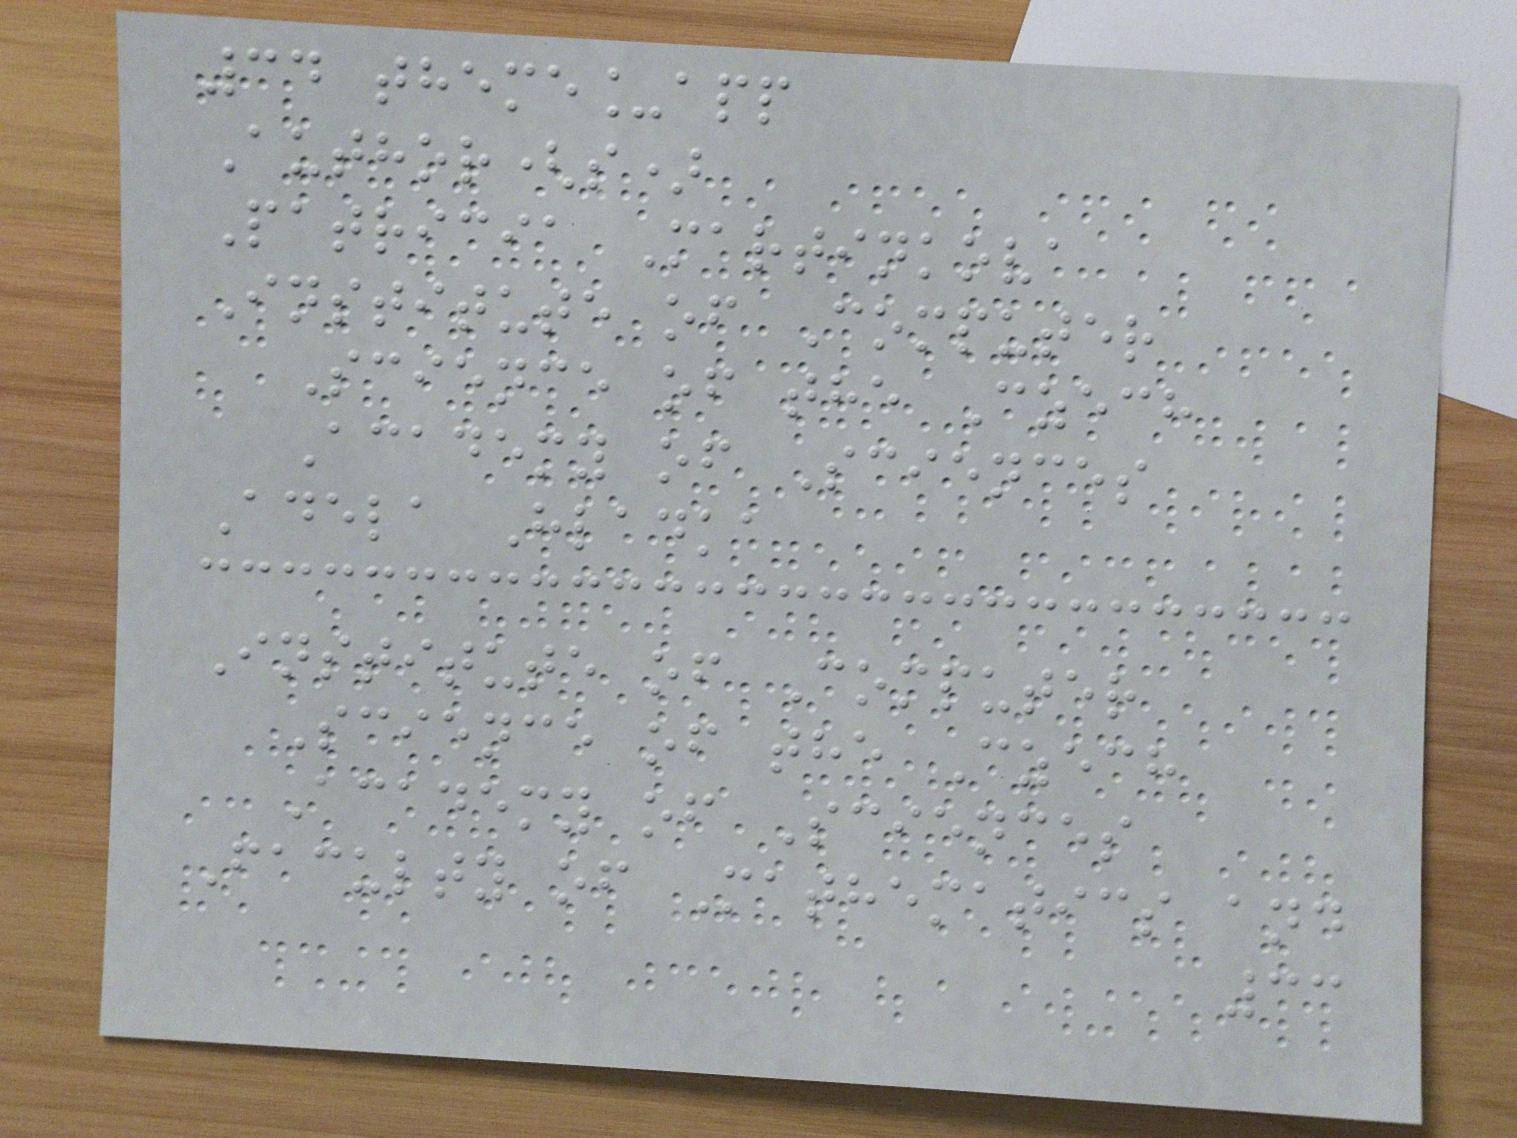34 theme_app
Author(s)
Patricia Martinkova
Institute of Computer
Science of the Czech
Academy of Sciences
Adela Hladka
Institute of Computer
Science of the Czech
Academy of Sciences
Faculty of Mathematics and
33
